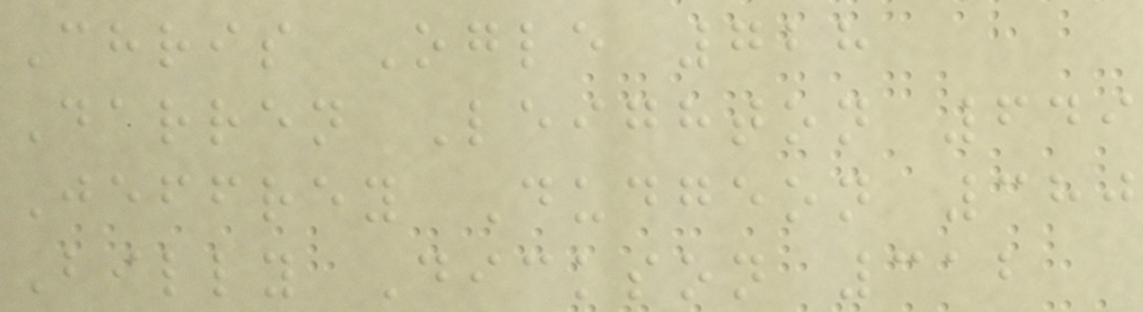Chris Ogle 728
Darren Leighton 649
Jeffrey Dudgeon 380
Billy Dickson 312
